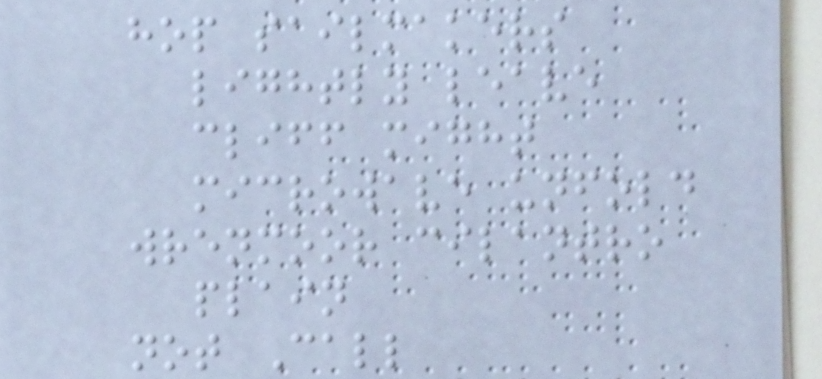hop sailmakers
lightly leave
cliff might
microwave unfold
wrenmoor cilantro
plain
not Call
